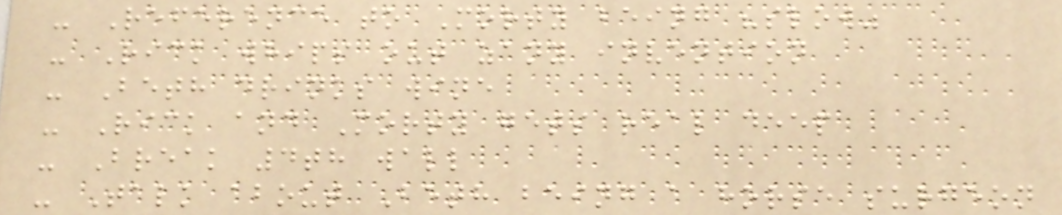- Reference to Morty being "slow"
- Rick whips out zany invention
- Beth drinks wine
- Rick and Morty gets real deep
- Break 4th wall
- Talk about Beth being a horse surgeon
